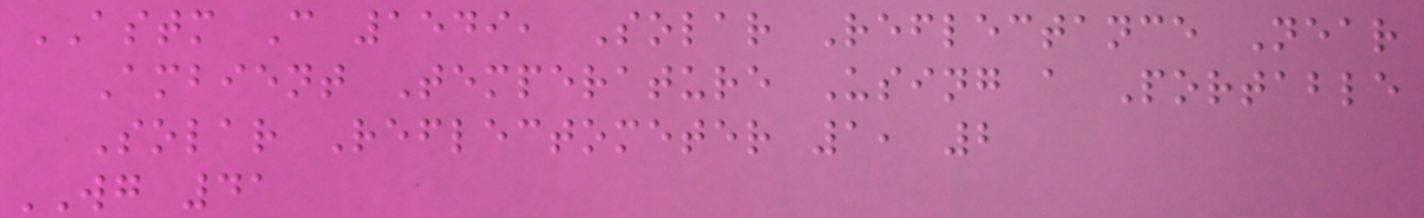ASTM C 1549, Solar Reflectance Near
Ambient Temperature Using a Portable
Solar Reflectometer 1, 2
WG 41
